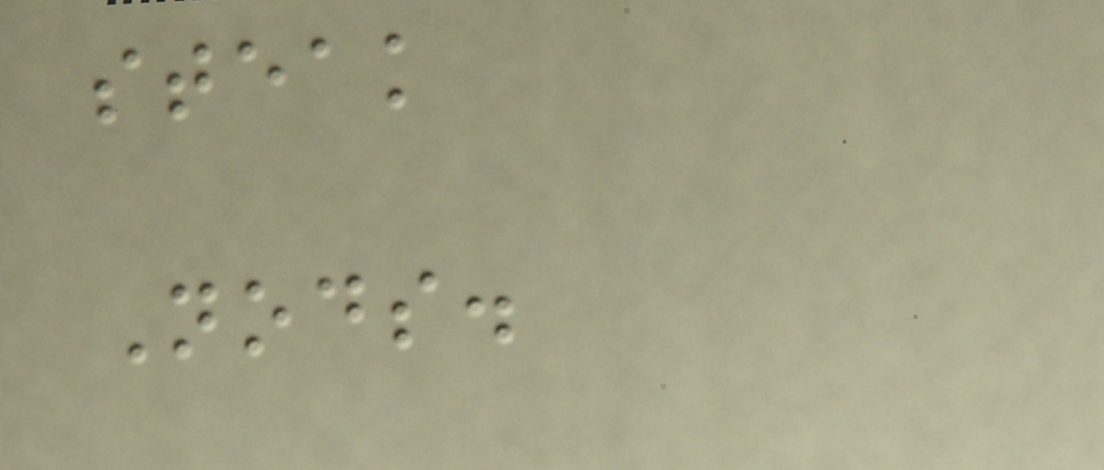steak
Nods.
